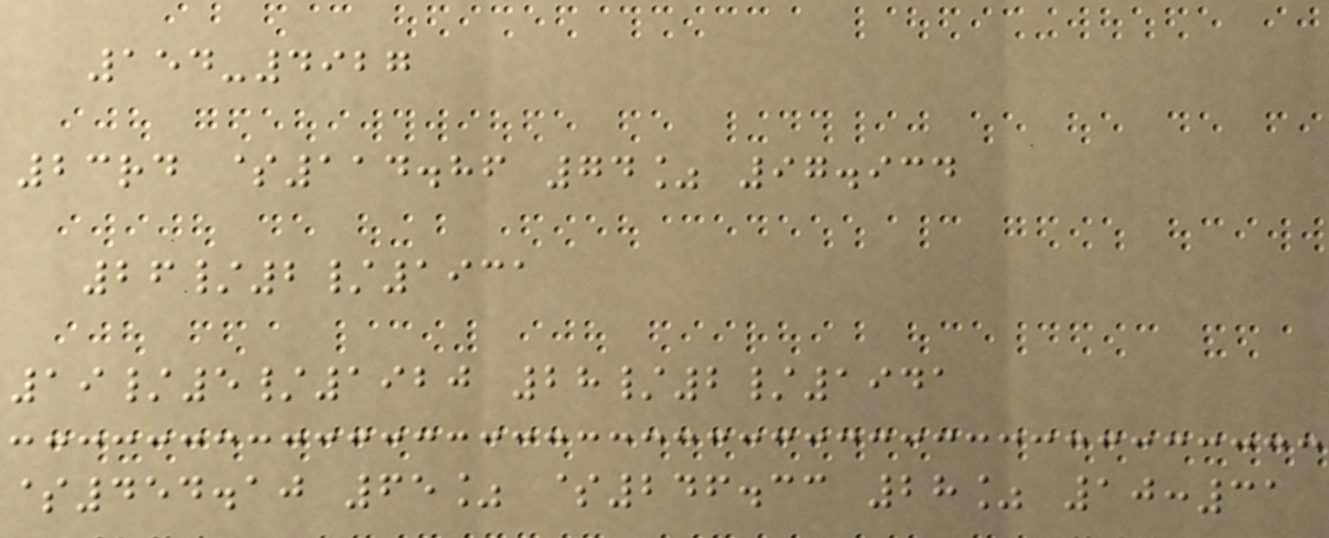154-4927
23rd $114.86 74% 97.934
26/2/1931
19/5/1920 28/2/1941
$454.10 65% $246.33 28% 10:31
